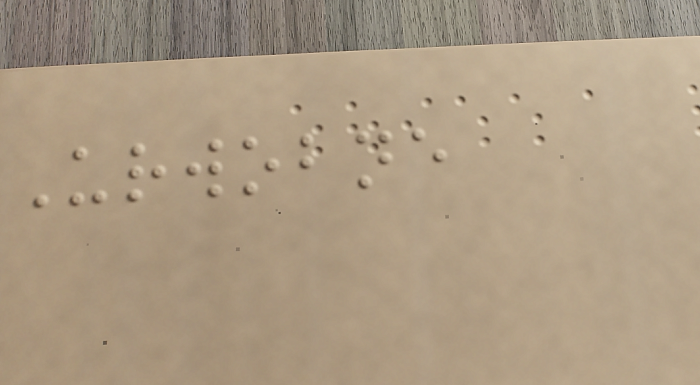Urwobne
